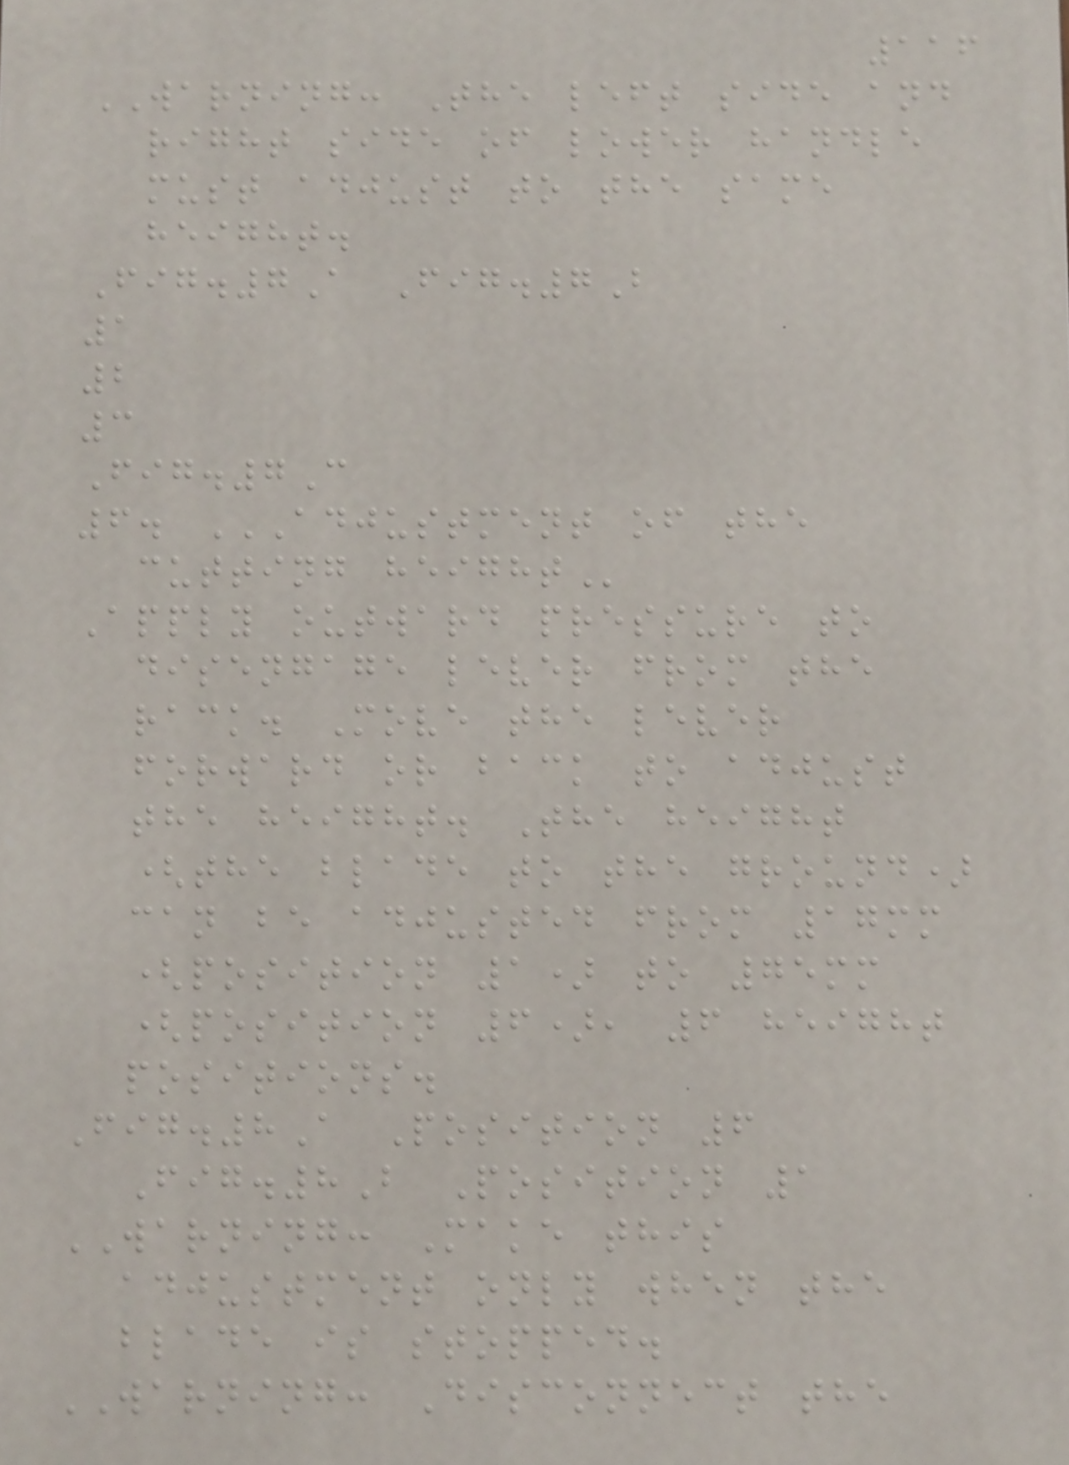116
WARNING: The left side and
right side of lower handle
must adjust to the same
height.
Fig.7A Fig.7B
1
2
3
Fig.7C
6. ADJUSTMENT OF THE
CUTTING HEIGHT
Apply outward pressure to
disengage lever from the
rack. Move the lever
forward or back to adjust
the height. The height
(the blade to the ground)
can be adjusted from 17mm
(position 1) to 75mm
(position 6), 6 height
positions.
Fig.8A Position 6
Fig.8B Position 1
WARNING: Make this
adjustment only when the
blade is stopped.
WARNING: Disconnect the
